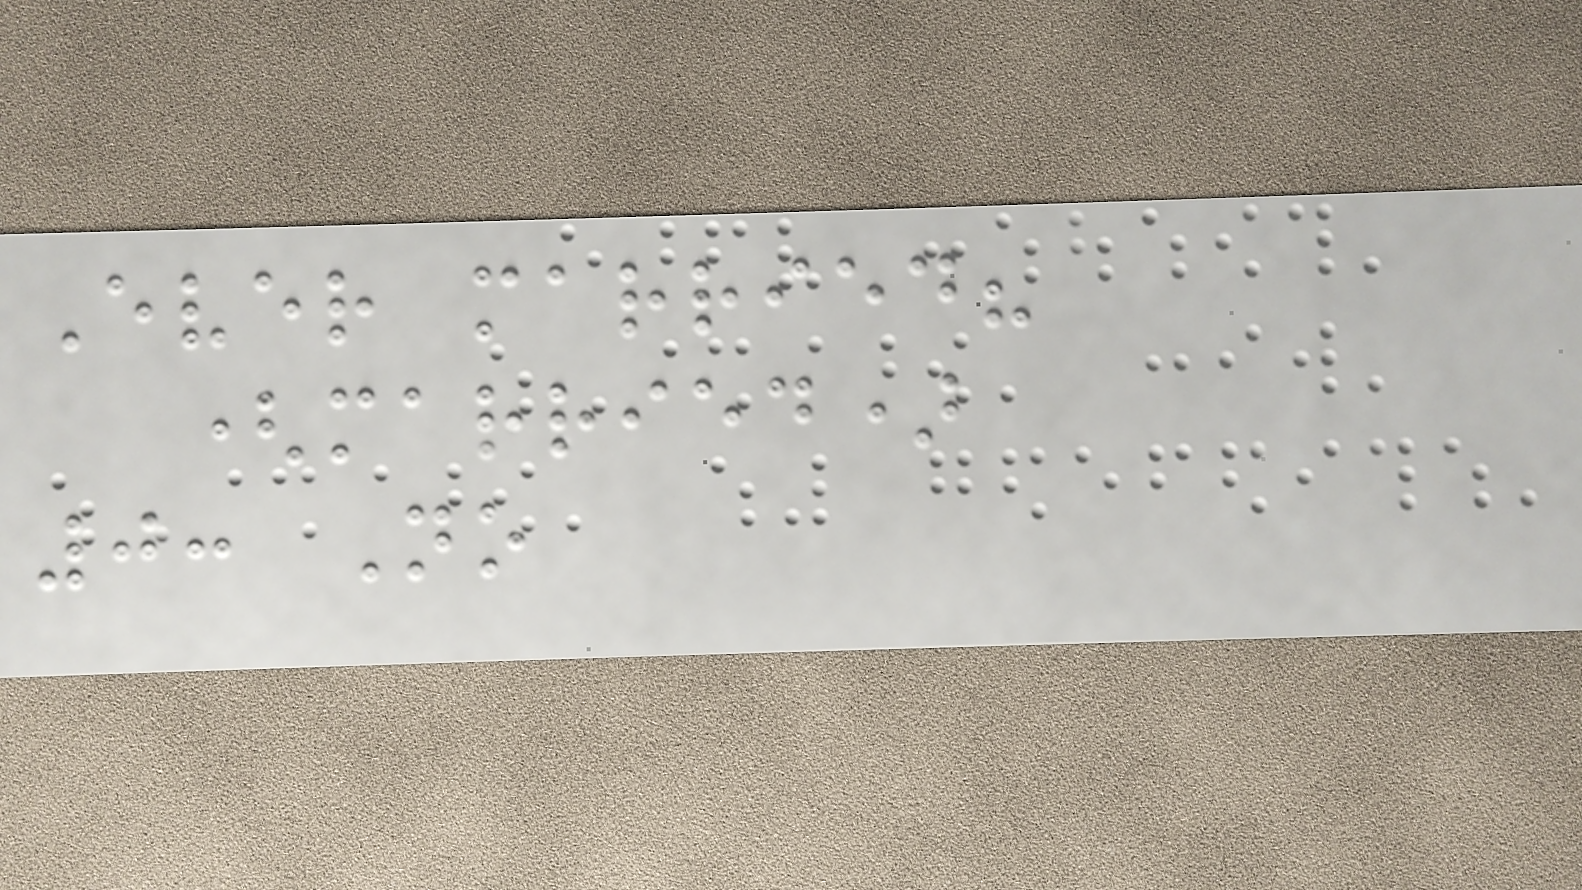Ever married?
(married)
0: No
